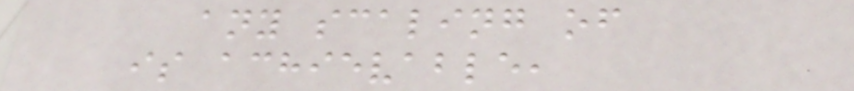any scaling of
is achievable,
